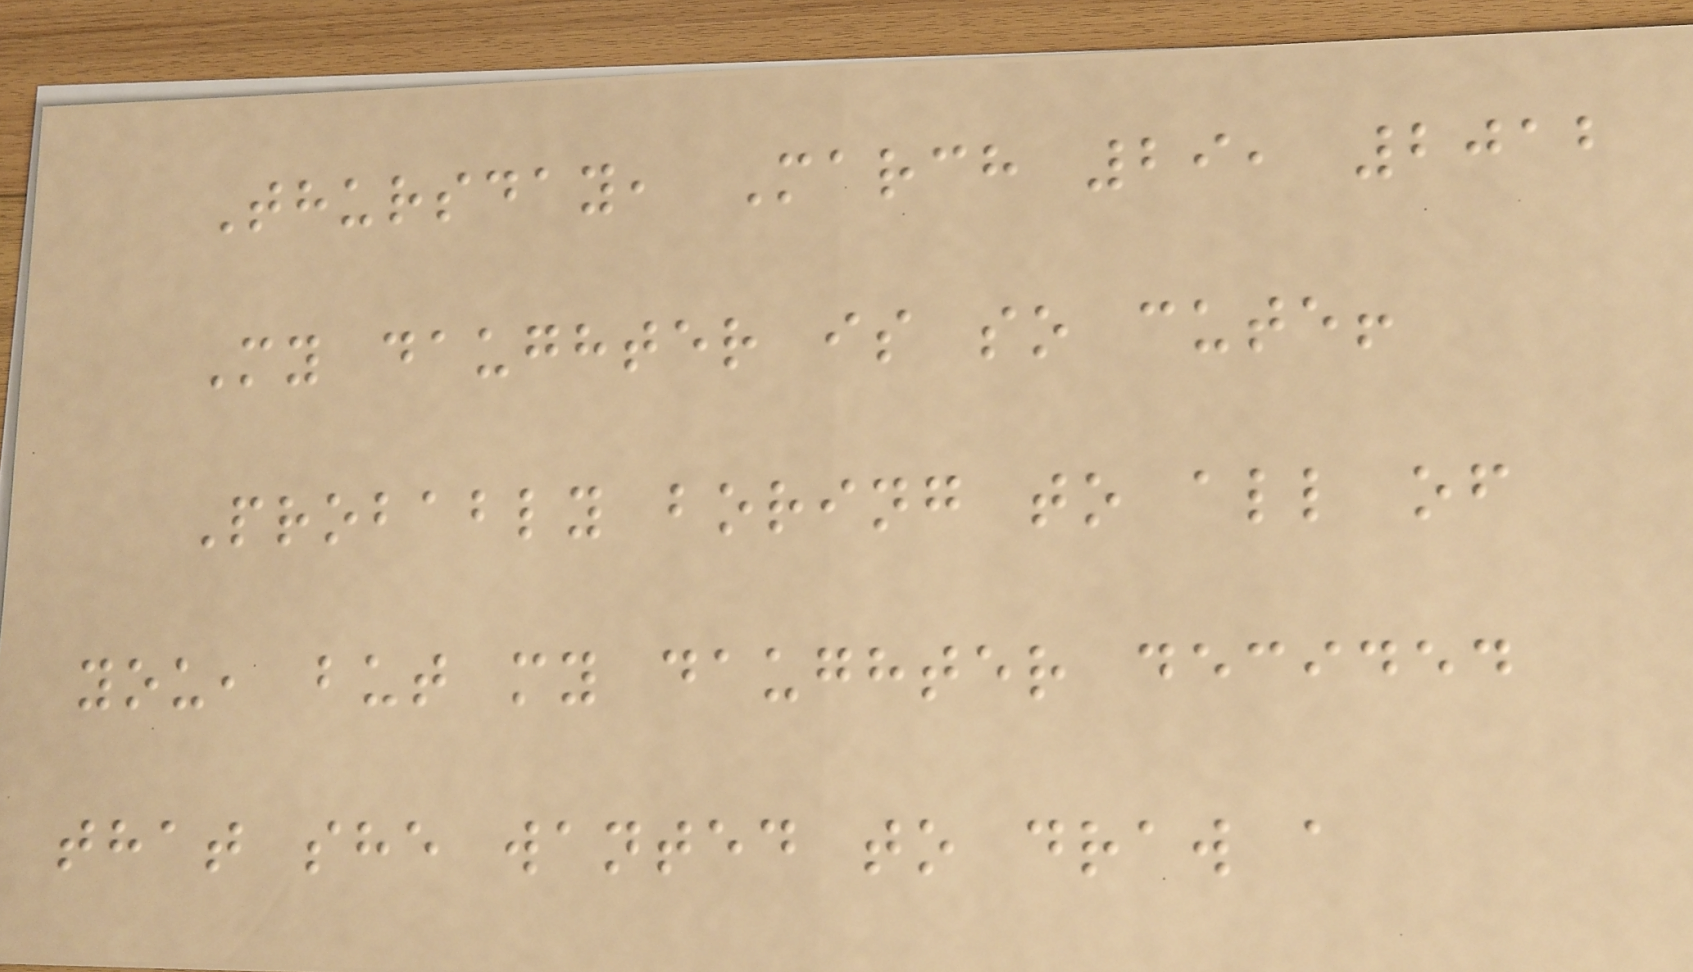Thursday, March 29, 2012
My daughter is so cute!
Probably boring to all of
you, but my daughter decided
that she wanted to draw a
